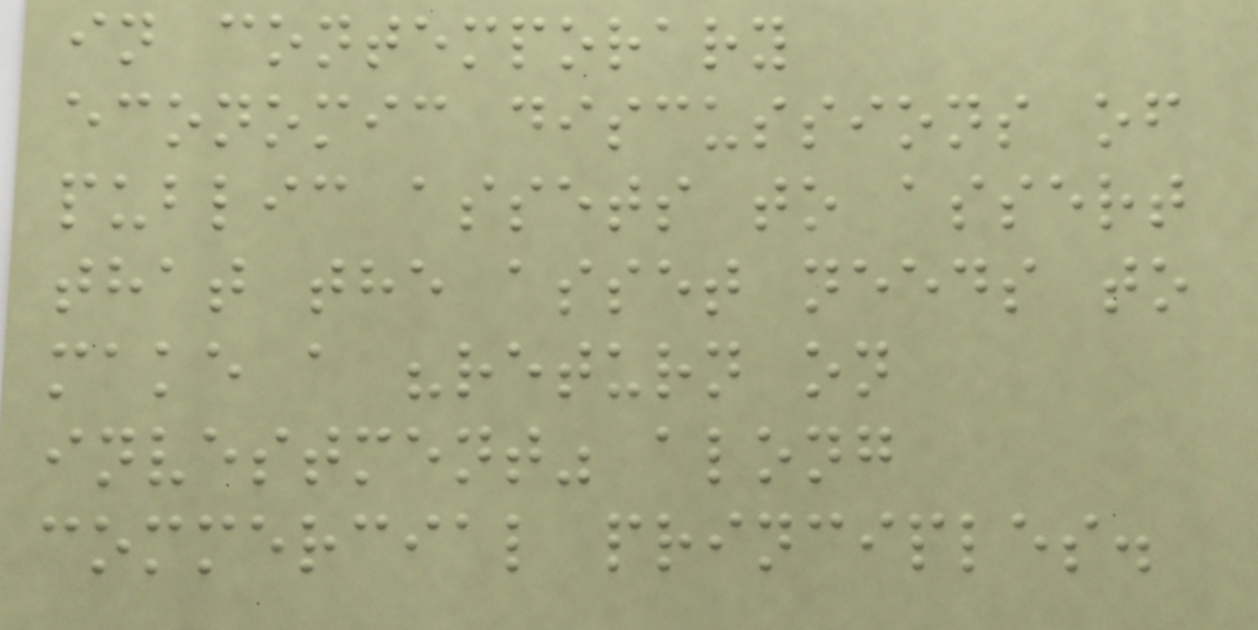in contemporary
economic discussions of
public assets to assert
that the asset needs to
make a "return on
investment" along
commercial principles.
